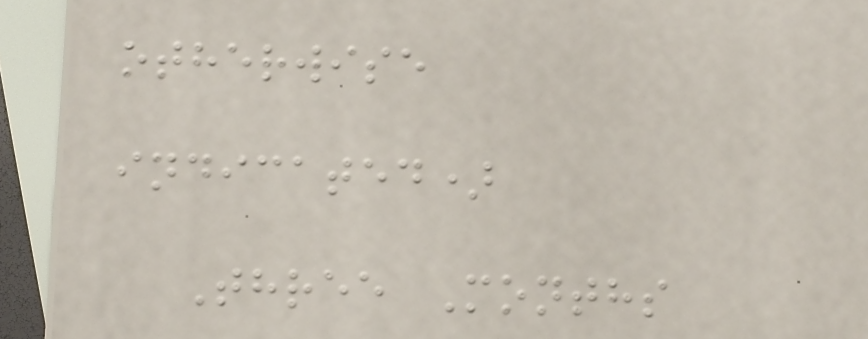otherwise
indicated)
Three Months
